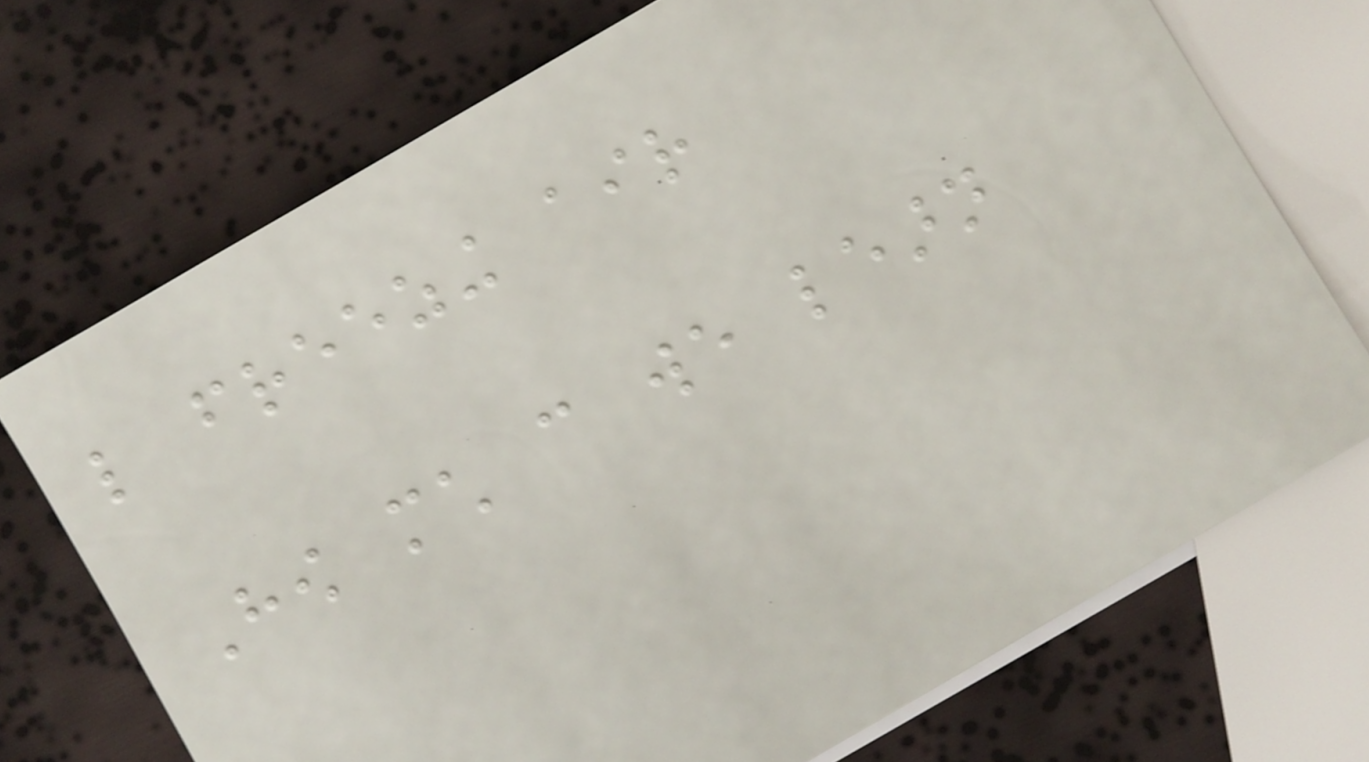like freezing air
How much can we learn
